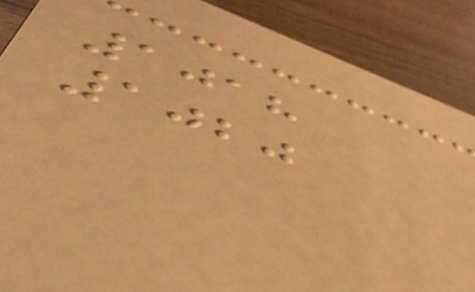1018
1020
